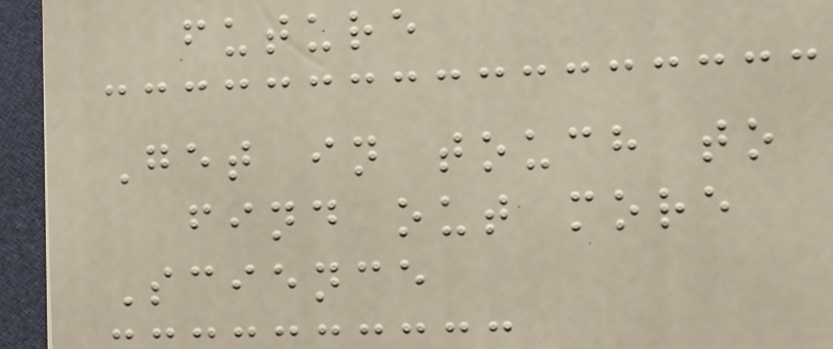future
Get in touch to
find out more
Science
